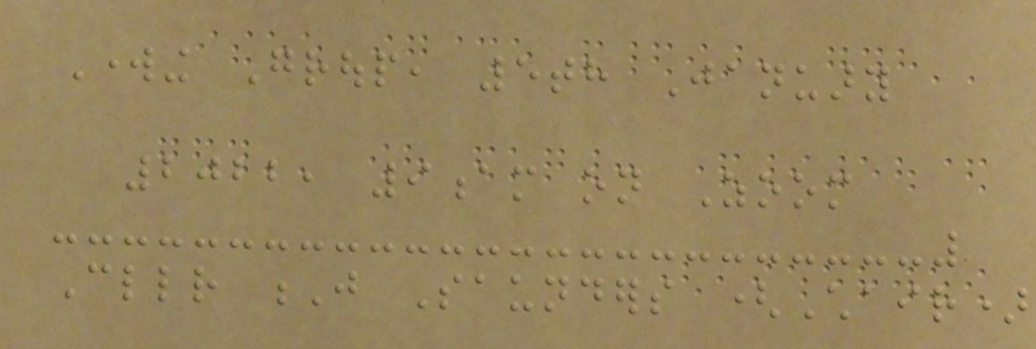Working Group, 5th January
2022, 9am on Zoom
Cllr J Saunders (Chair)
